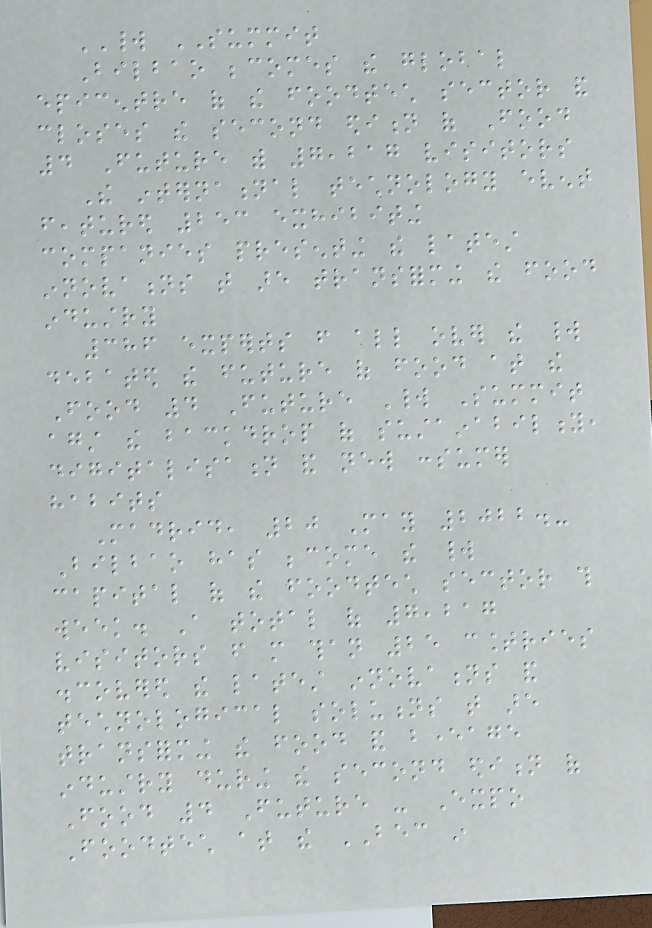WORLD SUMMIT
Bilbao becomes the global
epicentre of the foodtech sector and
closes the second edition of Food
4 Future with 7,217 visitors
The international technology event
featured 253 exhibiting
companies presenting the latest
innovations that are transforming the food
industry
386 experts from all over the world
debated the future of food at the
Food 4 Future World Summit
against the backdrop of sustainability,
digitalisation and new consumer
habits
Madrid, 20 May 2022.-
Bilbao has become the world
capital of the foodtech sector this
week. A total of 7,217
visitors from more than 25 countries
discovered the latest innovations and
technological solutions that are
transforming the food and beverage
industry during the second edition of
Food 4 Future - Expo
Foodtech at the BEC in
